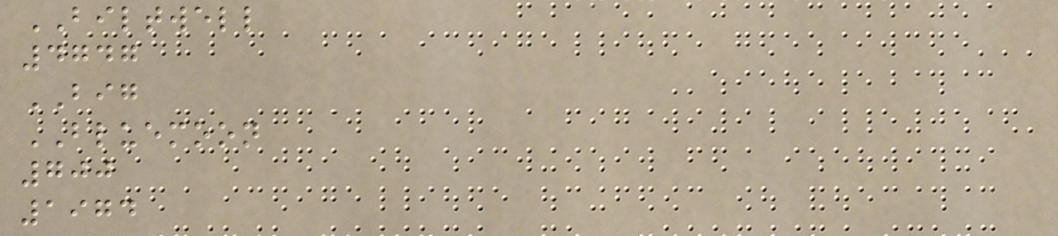BILTWELL
4747
BIG
BLUEMOON
700
1974
